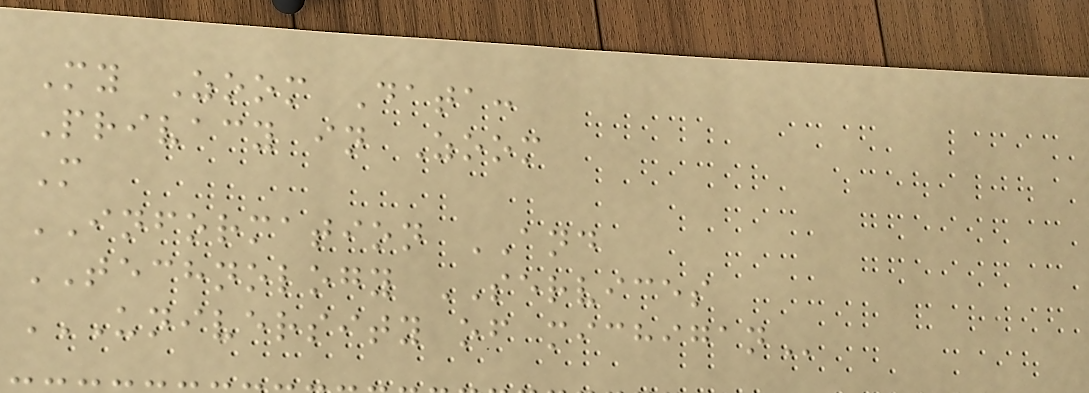My Zoom Data:
Privacy in Zoom
M
INFORMATION AND
TECHNOLOGY SERVICES
UNIVERSITY OF MICHIGAN
